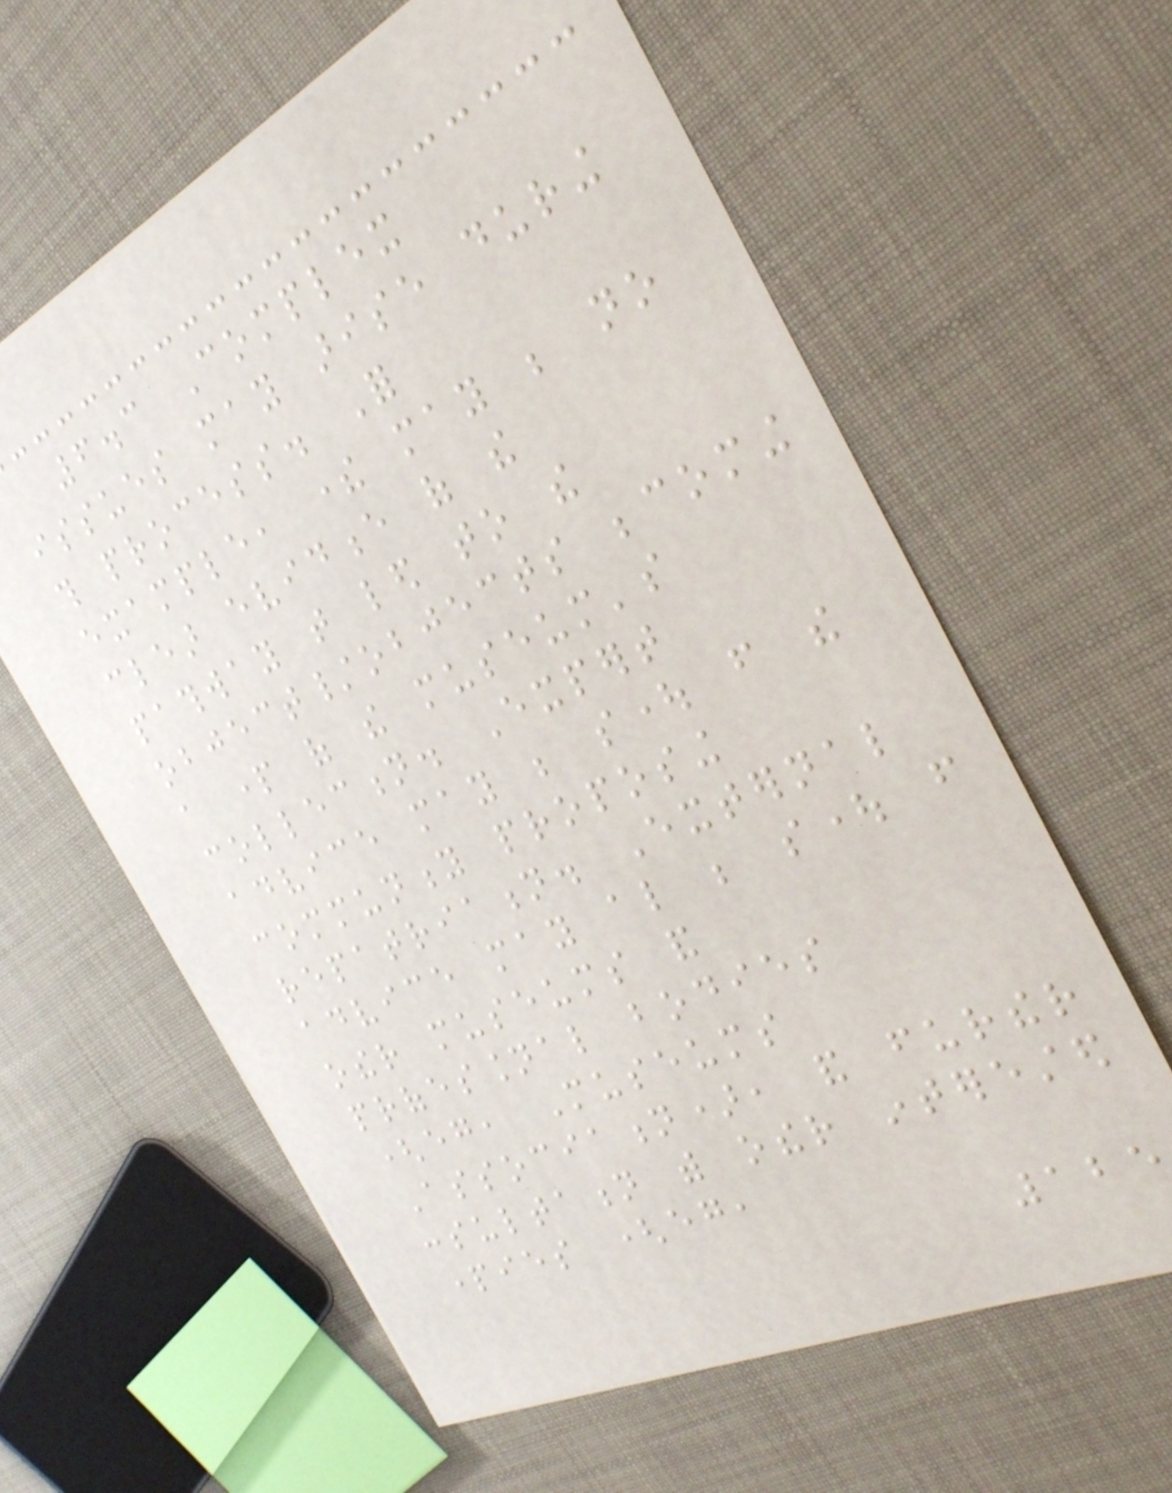6.3 Complex
issues may arise during
this process. For
example, there may be no
clear evidence of the
pathway that led to the
object/objects becoming
a part of the museum's
collection. Expert
advice may be sought from the
community proposing
repatriation. External
advice may also be sought from
other museums and
professional bodies
(eg, Museums
Association), and further
consultation with other interested
parties (eg,
125
